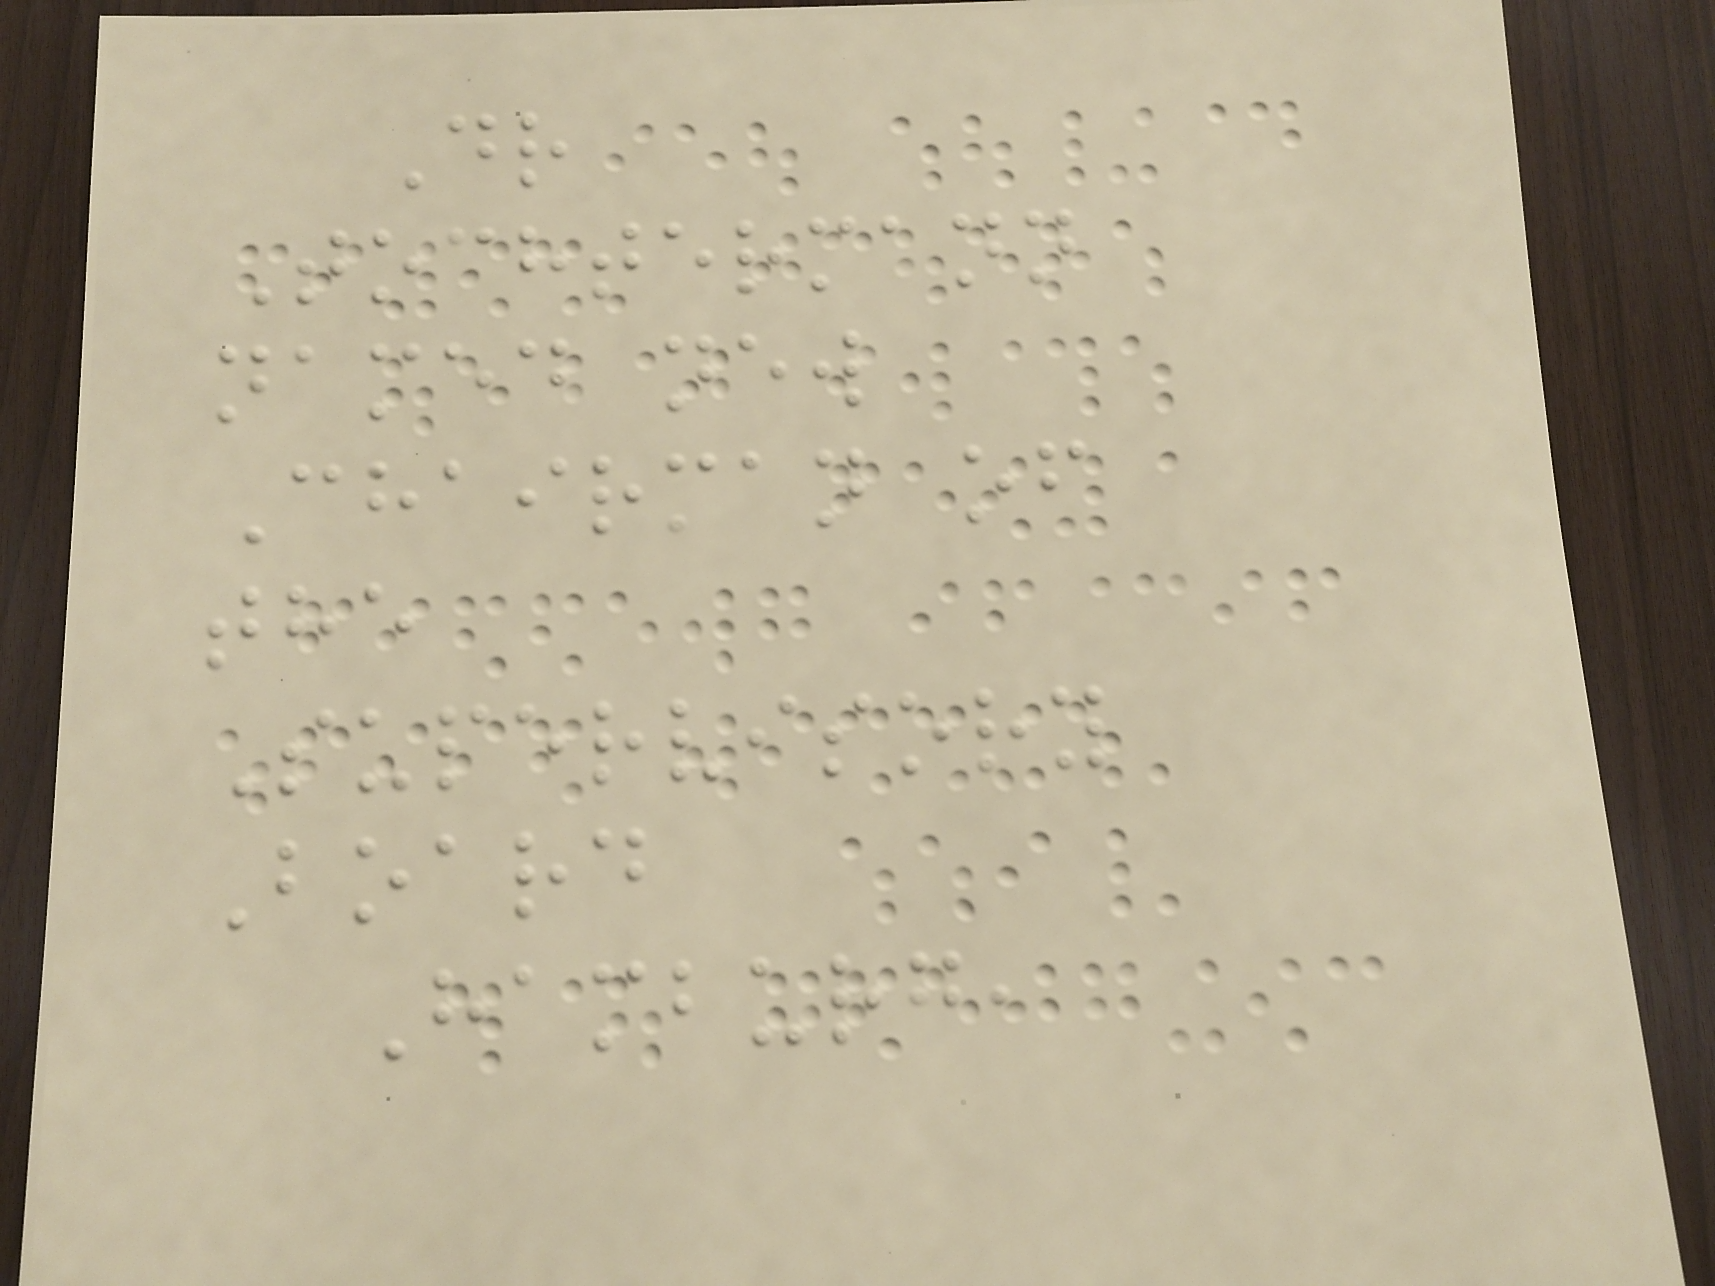Dr
Tochtermann
named new
Chairman of
the
Supervisory
Board
Hamburg,
